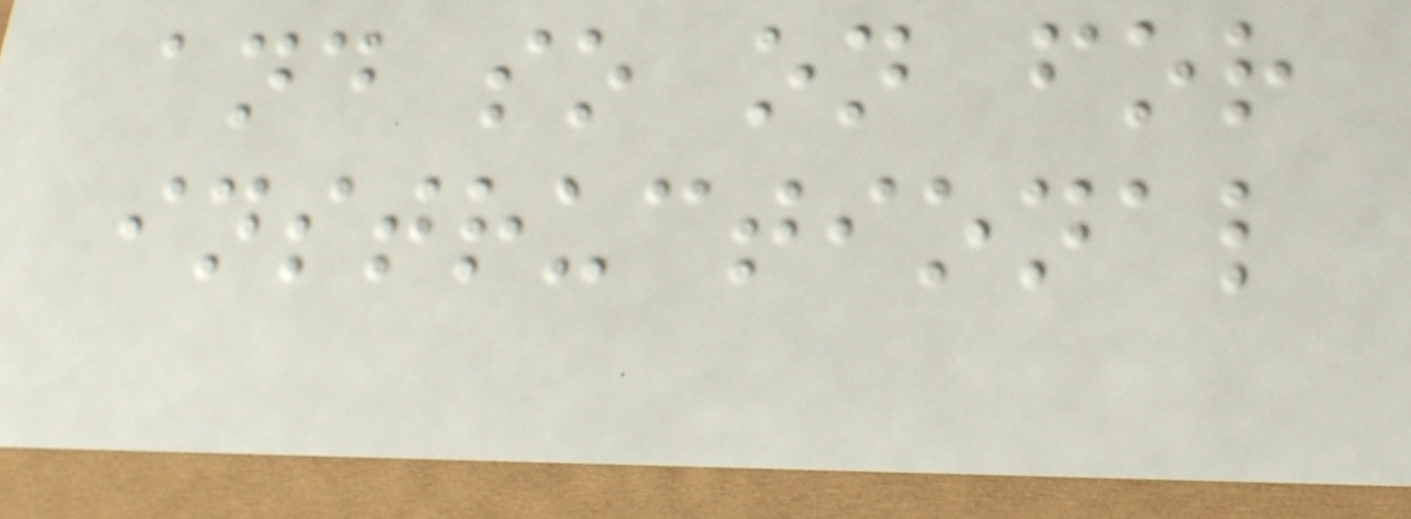and so on for
instructional
